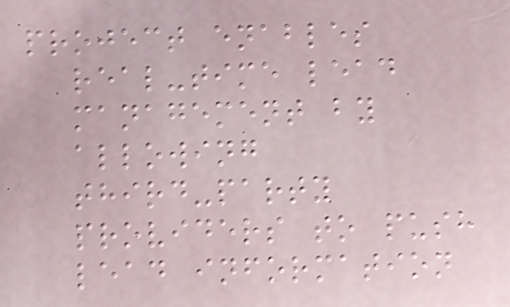project enables
real-time lead
management by
allowing
third-party
providers to push
lead information
